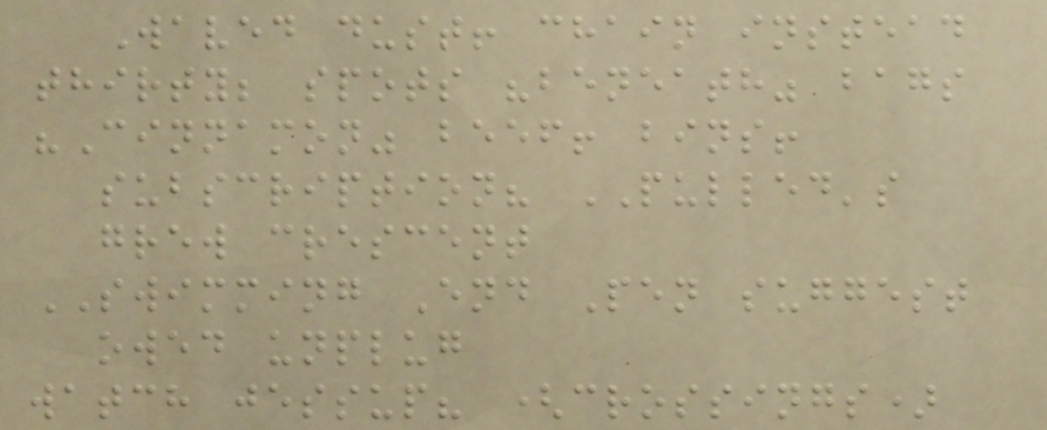Waved dust! chain instead
thirty; spots "beneath" bags
"Cinnamon" beef! bins!
subscription? PULLED's
grew crescent
SWIMMING End Pen suggest
owed unplug
watch jessup? (crossings)
